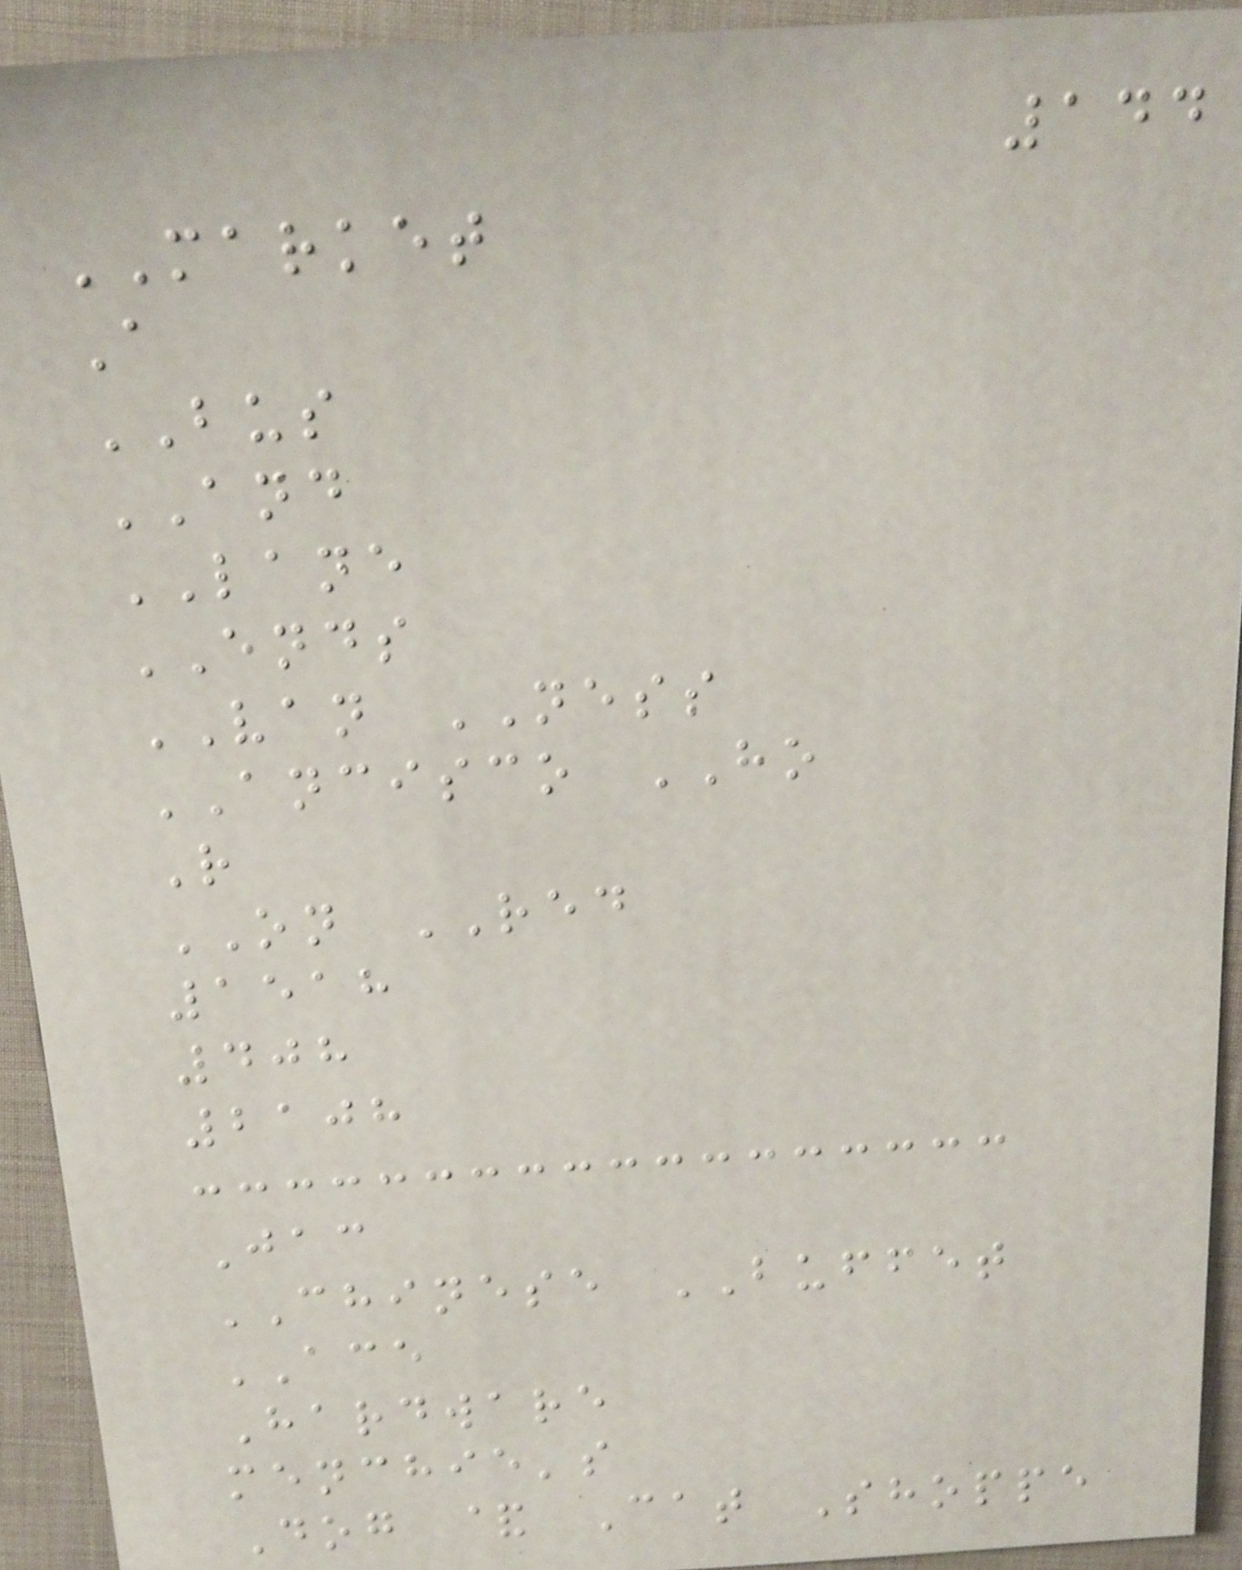144
MARKET
A
BUS
AND
LANE
ENDS
VAN NESS
ANCISCO HO
R
ON RED
1518
408
2108
Jac
CHINESE BUFFET
ACE
Hardware
menchie's
Dog & Cat Shoppe
